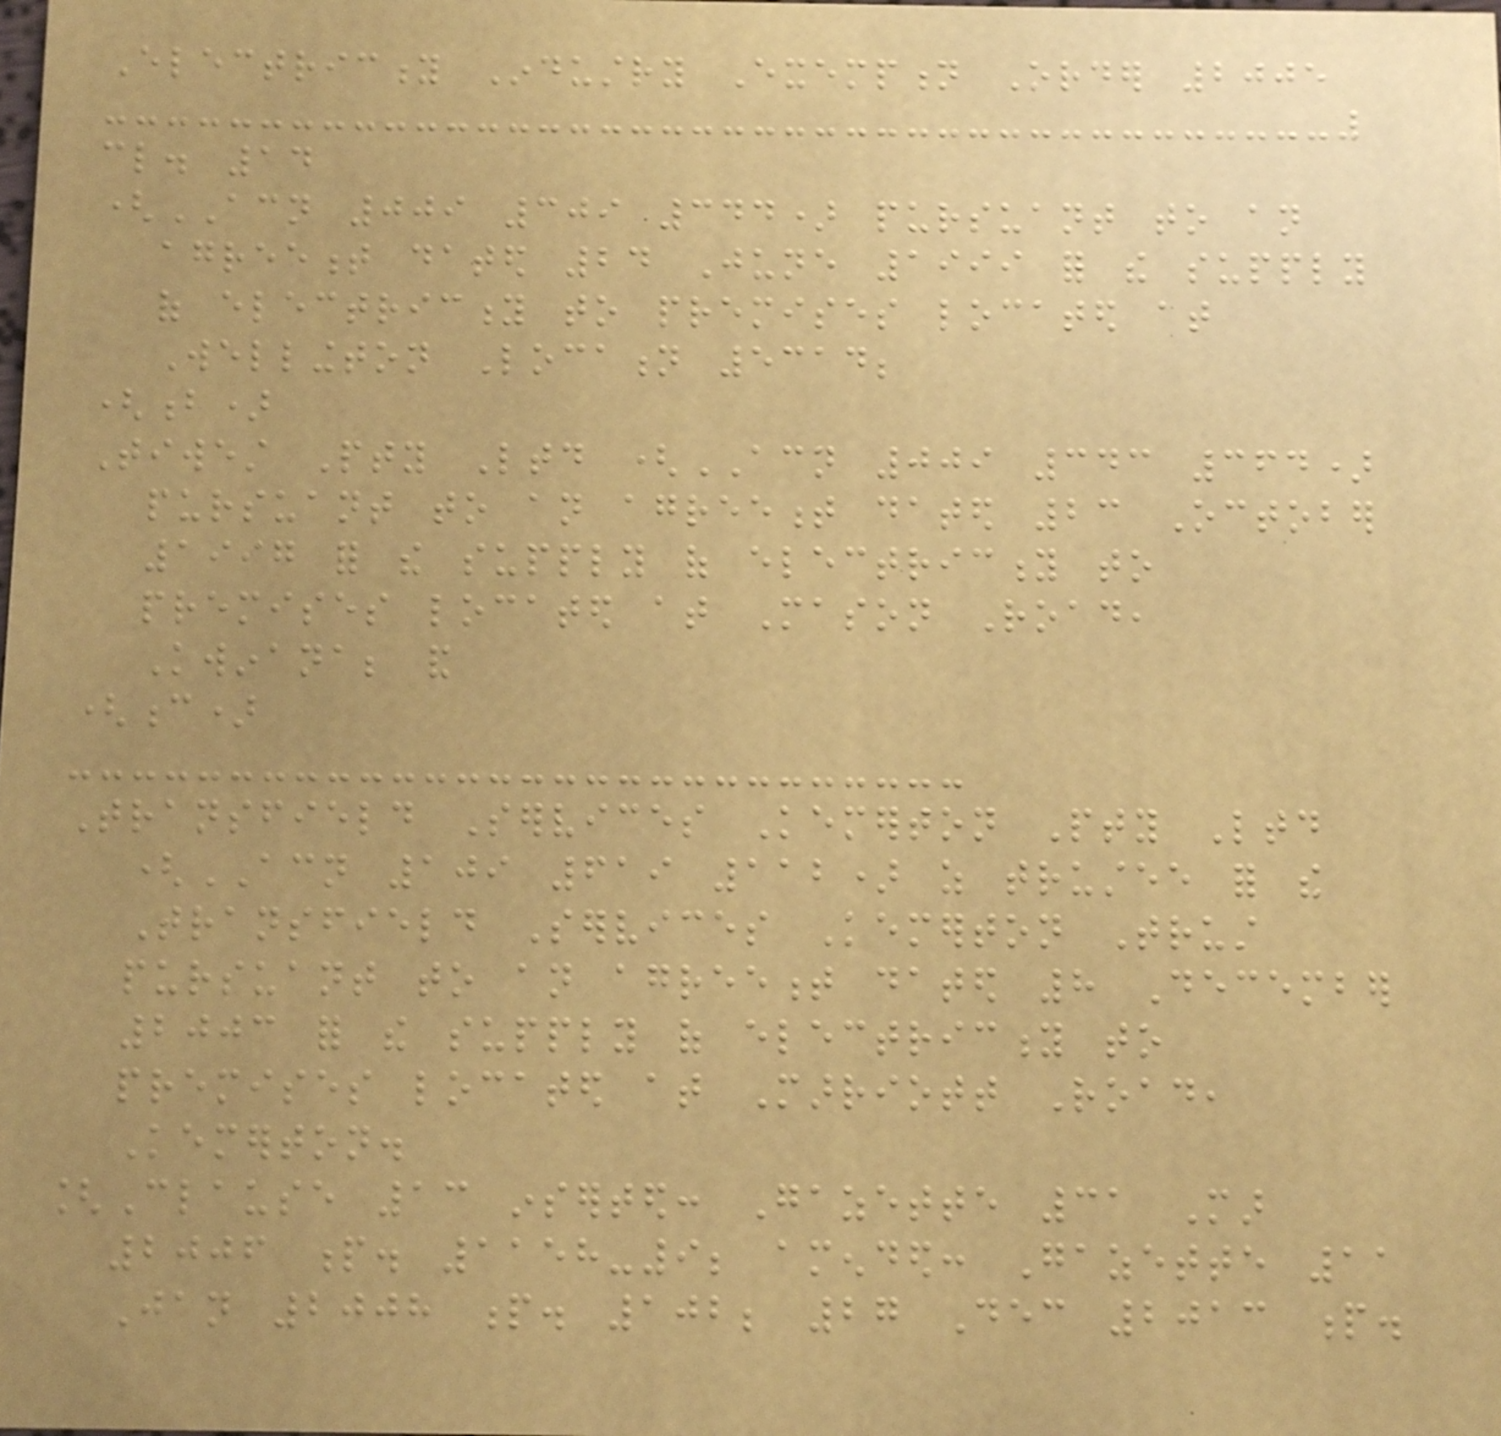Electricity Industry Exemption Order 2005
cl. 14
(ACN 009 309 344) pursuant to an
agreement dated 24 June 1999 for the supply
of electricity to premises located at
Wellington Location 5314;
(b)
Tiwest Pty Ltd (ACN 009 343 364)
pursuant to an agreement dated 23 October
1997 for the supply of electricity to
premises located at Mason Road,
Kwinana; and
(c)
Transfield Services Kemerton Pty Ltd
(ACN 109 619 112) as trustee for the
Transfield Services Kemerton Trust
pursuant to an agreement dated 8 December
2003 for the supply of electricity to
premises located at Marriott Road,
Kemerton.
[Clause 13 inserted: Gazette 31 Mar
2006 p. 1158-9; amended: Gazette 11
Jan 2008 p. 102; 27 Dec 2013 p.
